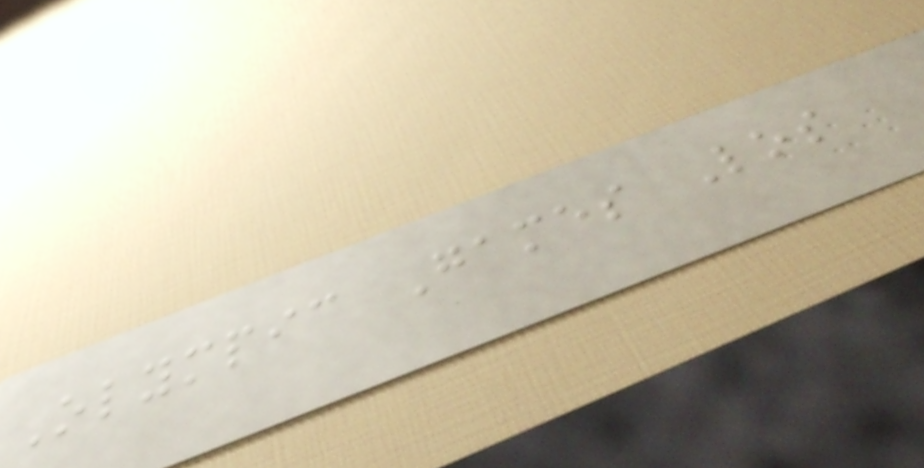Olympic Games Los
